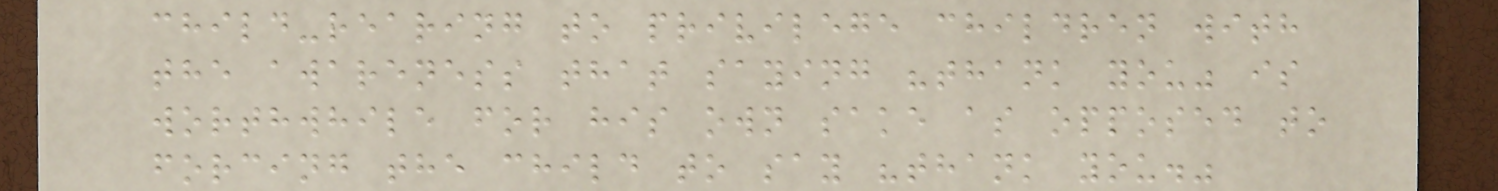child-rearing to privilege children with
the awareness that saying "thank you" is
worthwhile for his own sake as opposed to
forcing the child to say "thank you."
